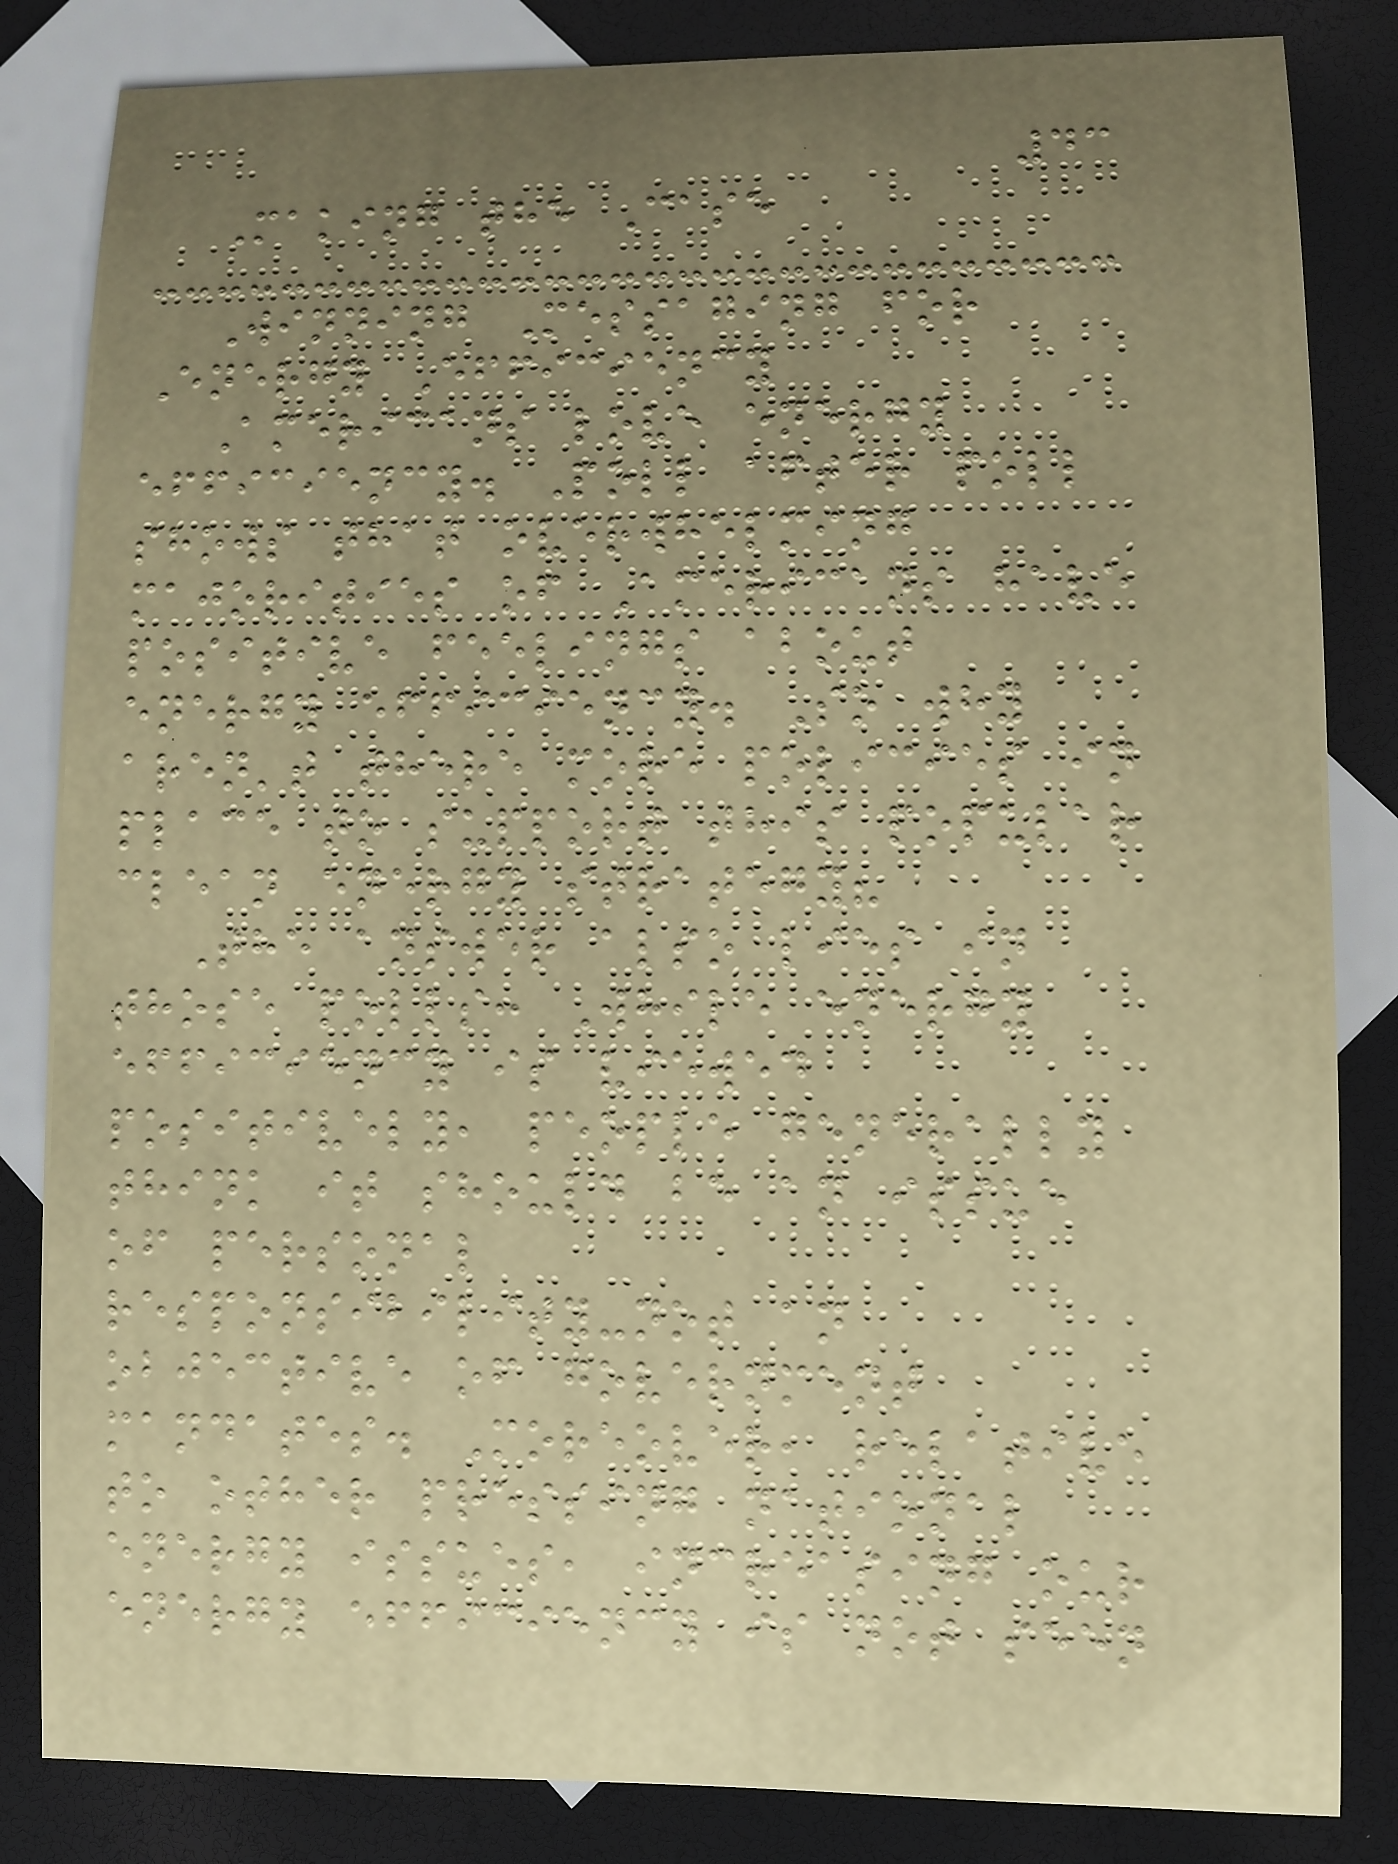43
Making the Case
Winning Messaging for
Energy Efficiency
Americans love energy
efficiency. Poll after poll
shows that overwhelming
majorities of Americans have
positive feelings about
energy efficiency. So why
aren't there more policies in
place to support this popular
clean energy strategy?
The answer also lies in
those polls: While energy
efficiency is viewed
positively, people generally
think it should be an issue
of personal
responsibility-not an
objective of government
mandates. Moreover, relative
to other pressing national
energy issues, increasing our
energy efficiency is not seen
